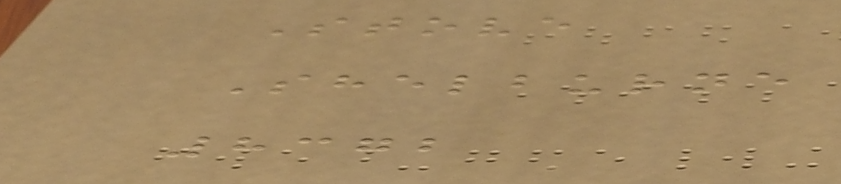Stove
Shelburne
8372
